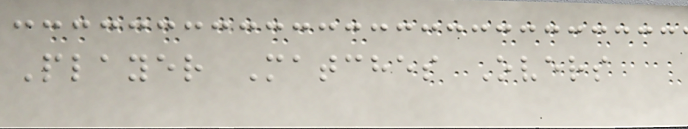Player Matches Overs
